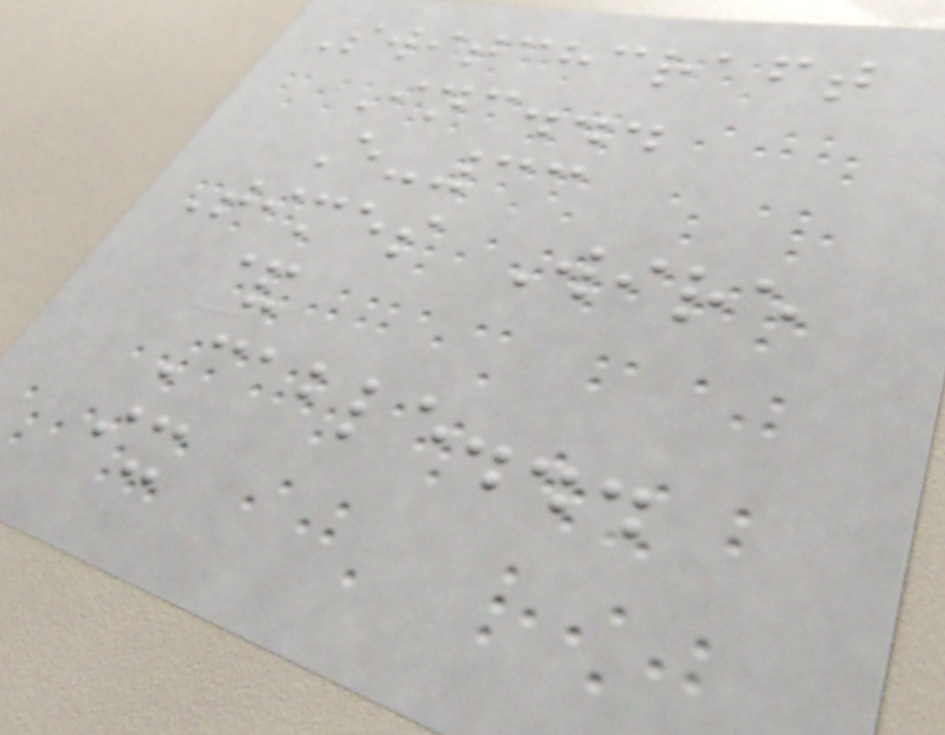Switchcraft
Inc...
E-33
Times Wire
&
Cable...
ix
